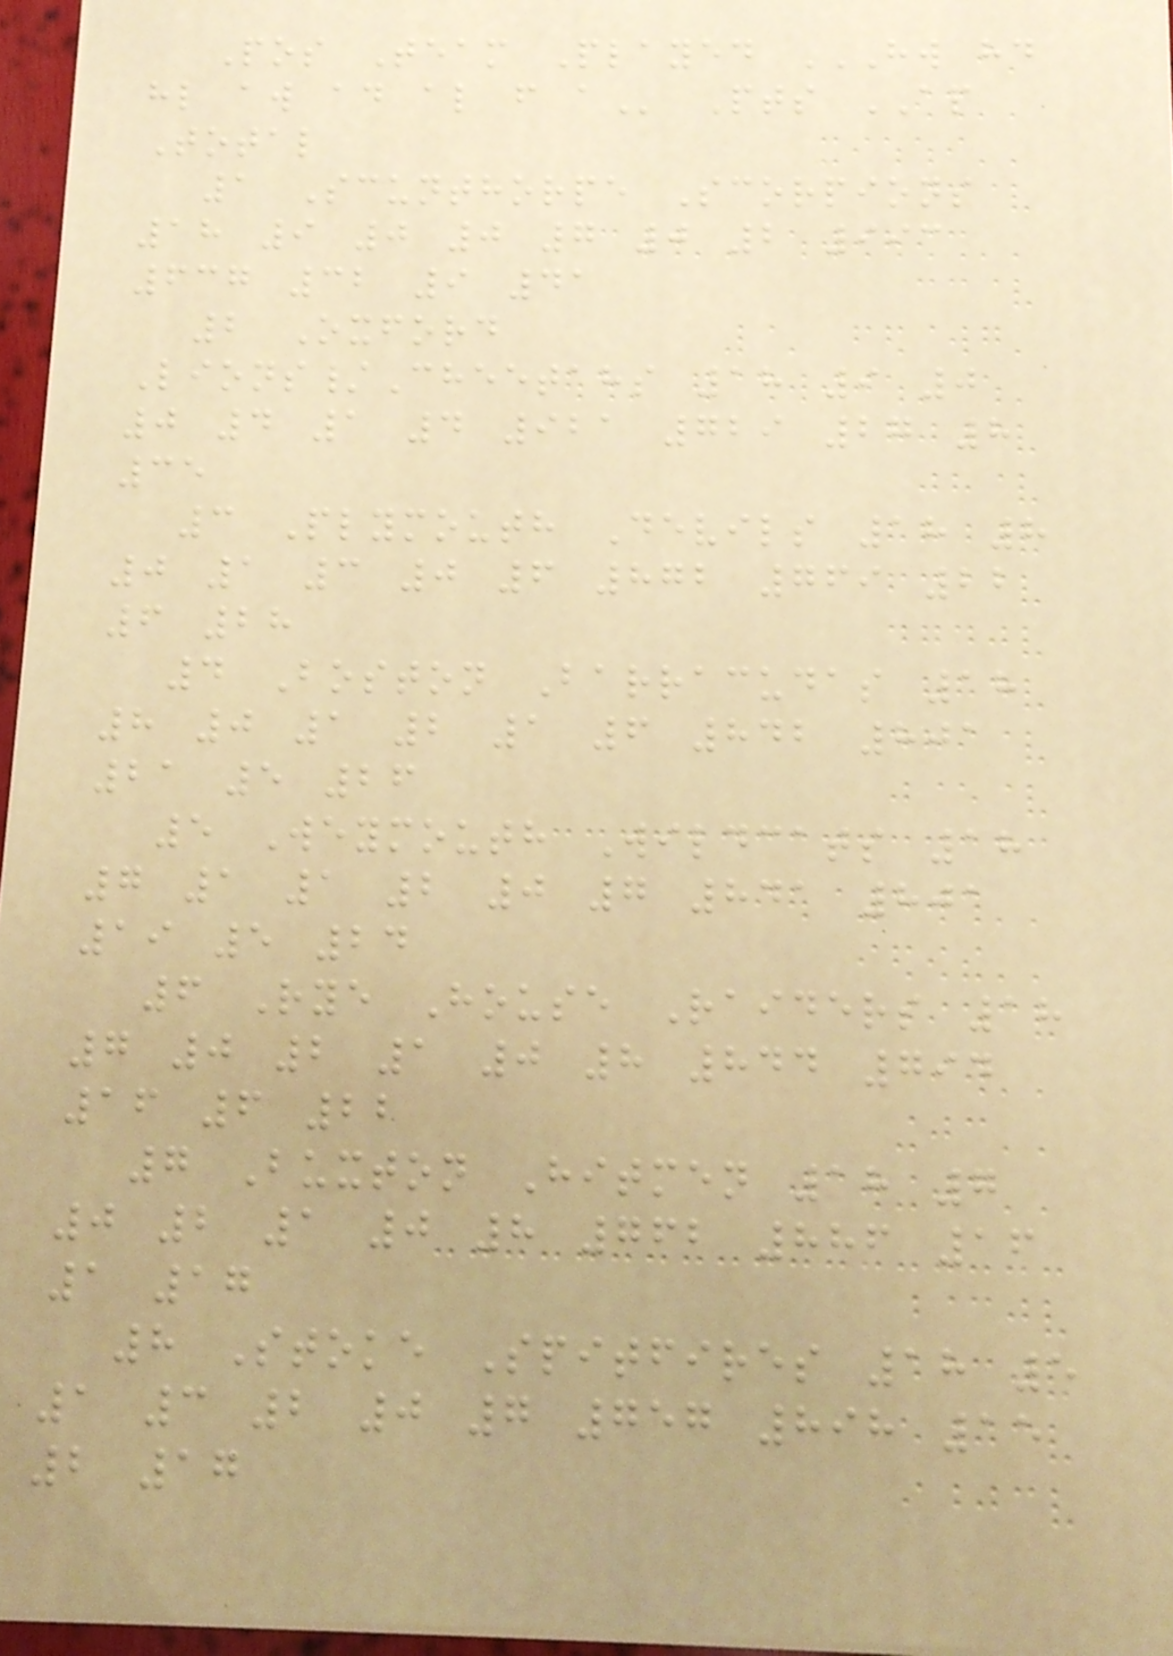Pos Team Played HW HD
HL AW AD AL F A Pts AP
Total
1 Scunthorpe Scorpions
18 9 0 0 7 0 2 993
637 32 9 41
2 Oxford
Lions/Cheetahs 18 9 0
0 4 1 4 921 729 27 8
35
3 Plymouth Devils 18 8
0 1 3 0 6 872 769 22
6 28
4 Boston Barracudas 18
8 0 1 2 1 6 842 801
21 5 26
5 Weymouth Wildcats 18
7 1 1 2 0 7 841 801
19 5 24
6 Rye House Raiders 18
7 0 2 1 0 8 844 794
16 6 22
7 Buxton Hitmen 18 7
0 2 1 0 8 762 886 16
1 17
8 Stoke Spitfires 18 5
1 3 2 0 7 757 898 15
2 17
